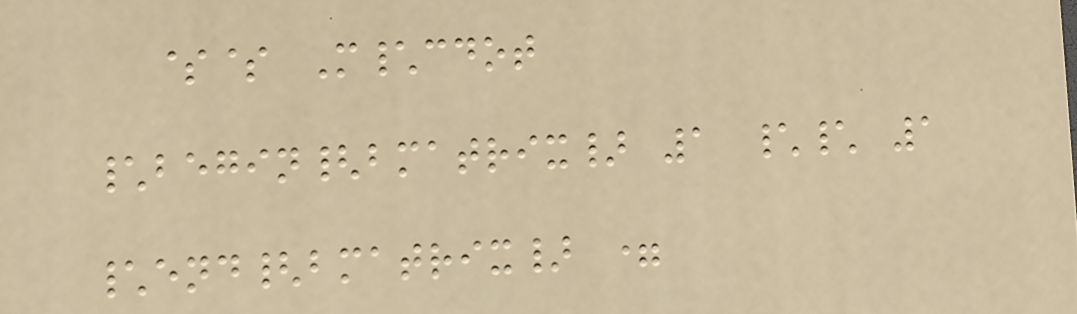$$ M\cdot
\begin{bmatrix} 1 \\ 1
\end{bmatrix} =
